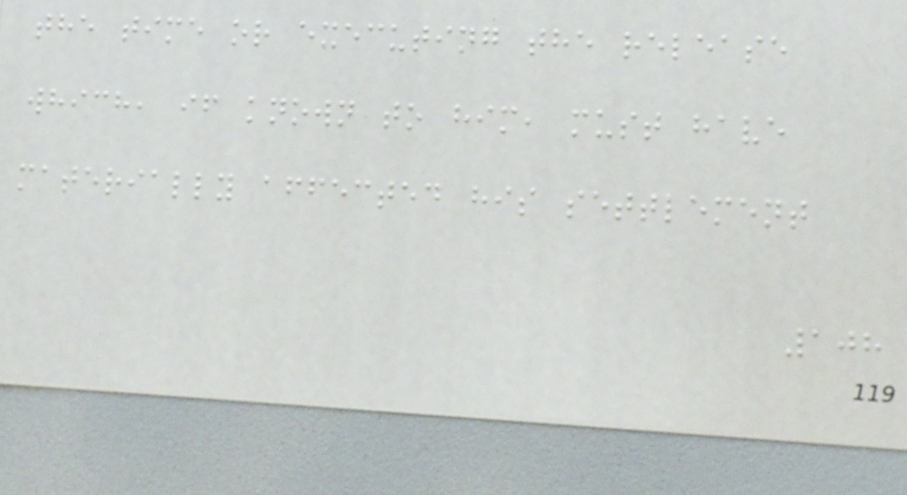the time or executing the release
which, if known to him, must have
materially affected his settlement
108
